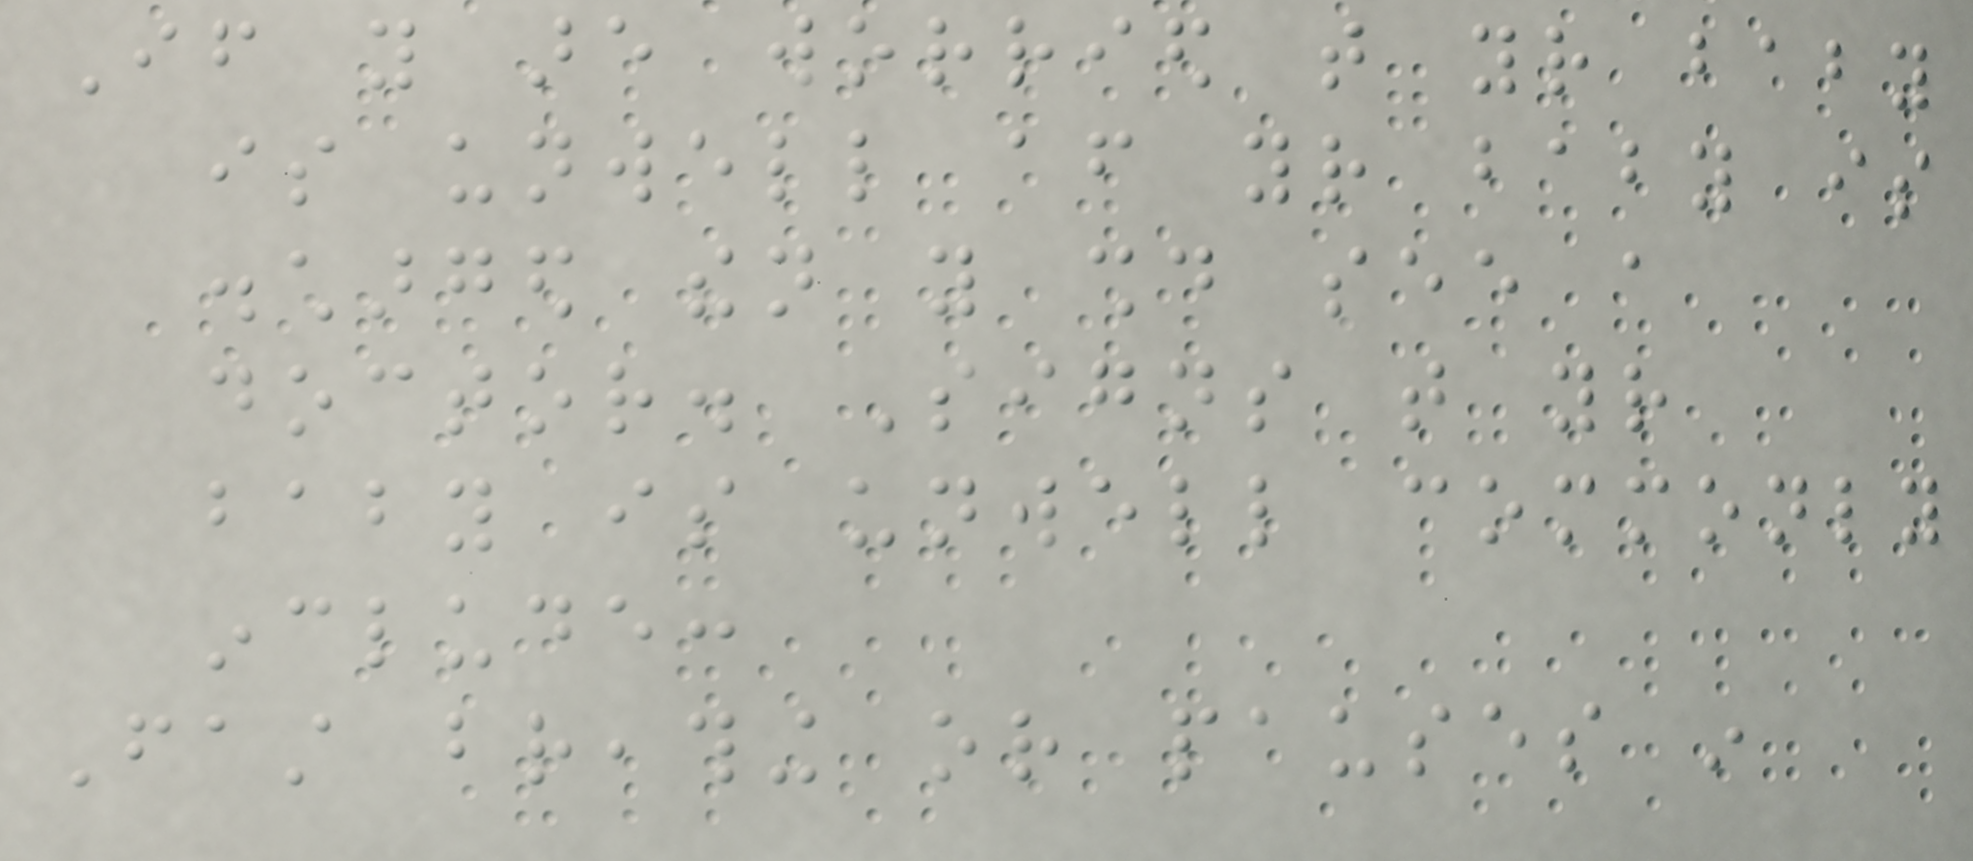If you are worried that your baby
is unwell after your baby is
discharged then you should see a
doctor. Signs that your
baby is unwell commonly
include:
Fast breathing or pauses in
